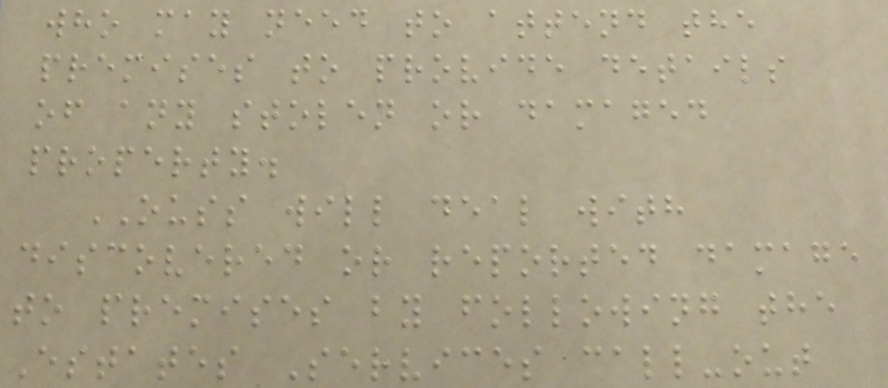who may need to attend the
premises to provide details
of any stolen or damaged
property.
OUSS will deal with
discovered or reported damage
to premises by following the
Estates Services call-out
